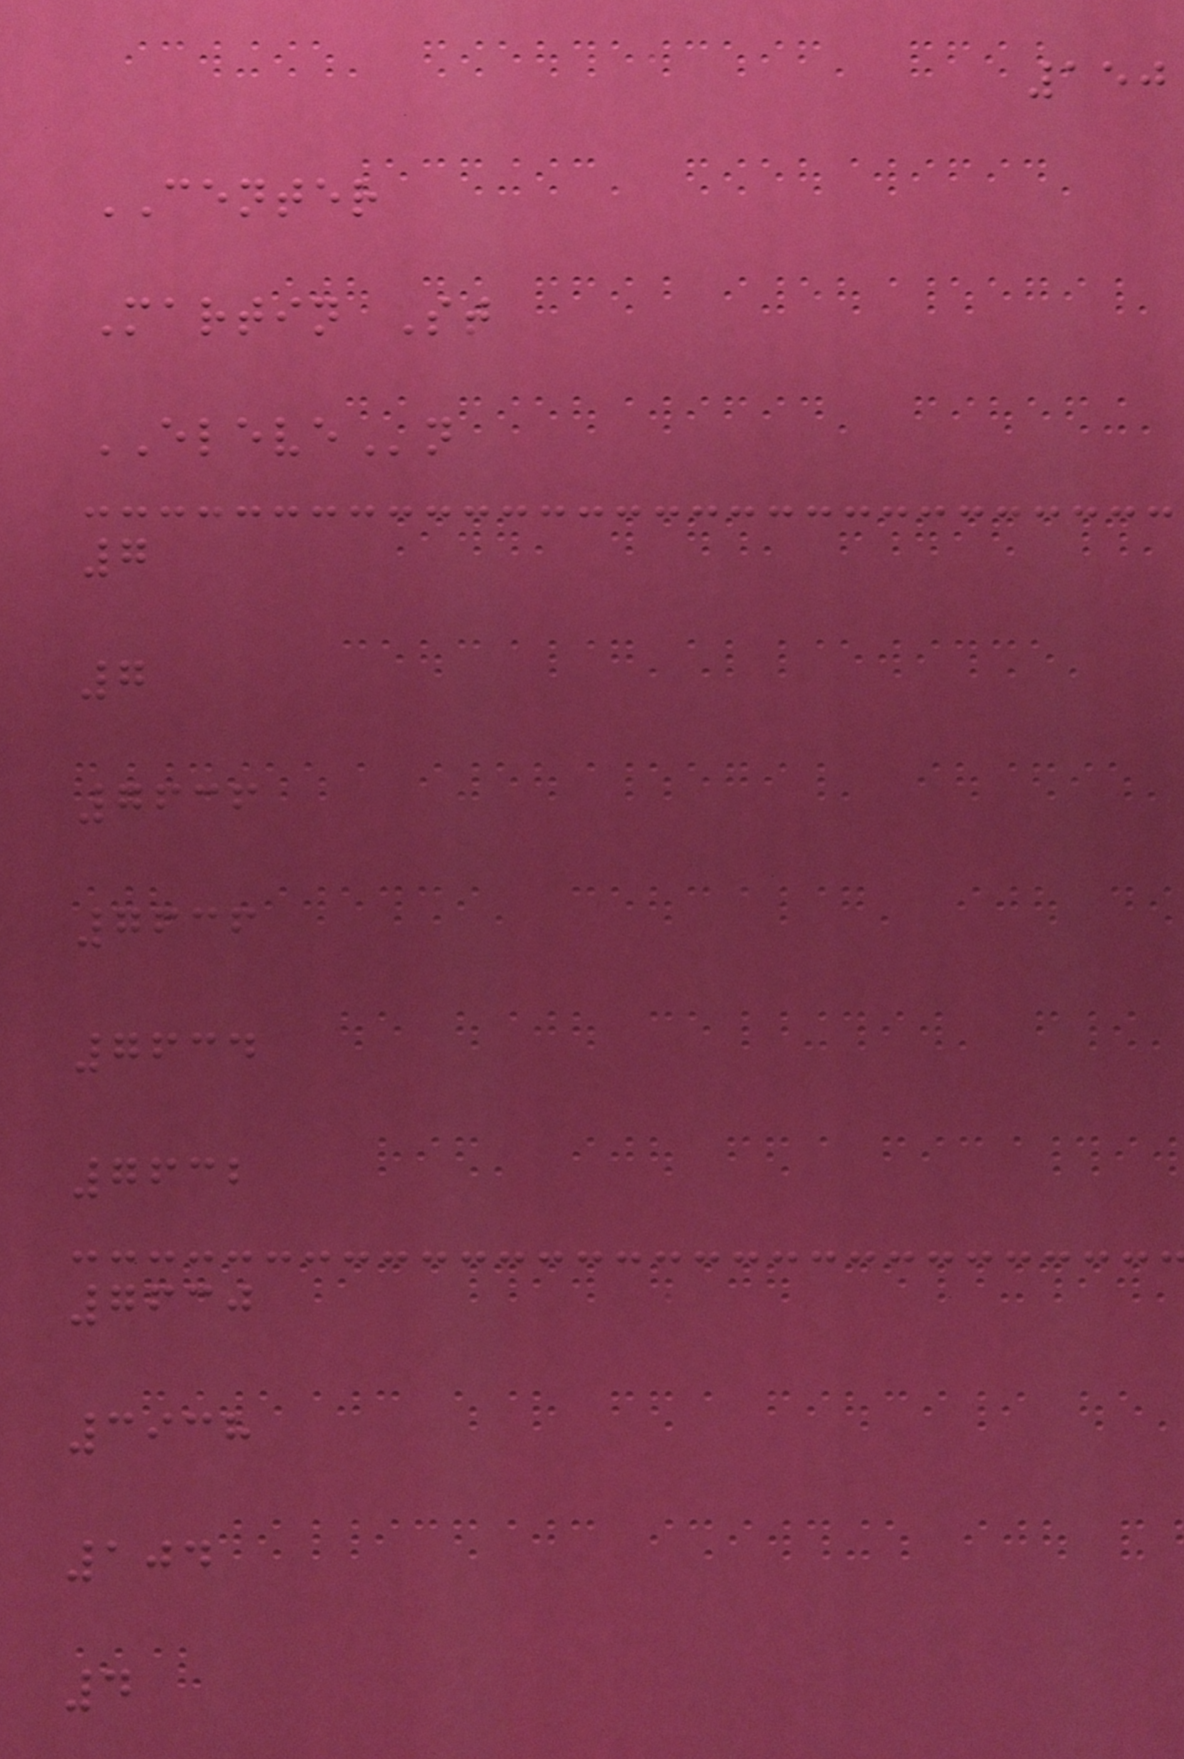150
CENTER
Martin St
ELEVEn
7
7
7636
7636
7634
7632
7630
3938
104
4
